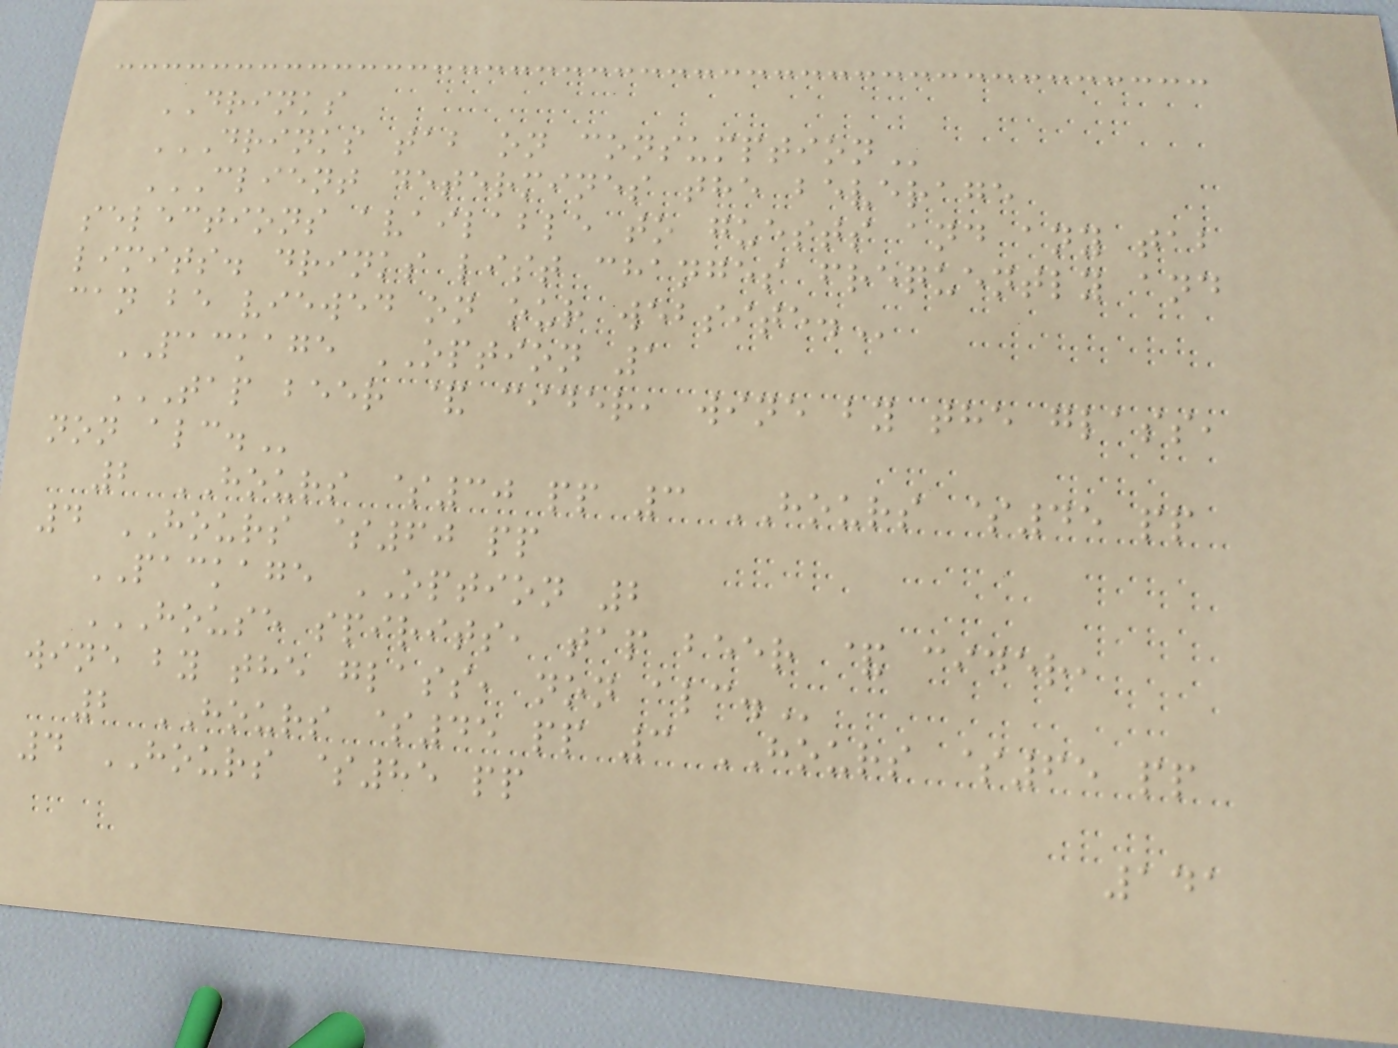DRINKS
DRINKS TAB ON CONSUMPTION
CLIENT DETERMINES THE BEVERAGE
SELECTIONS AVAILABLE TO GUESTS AND ANY TAB
LIMITS. DRINKS LIST CHANGES FREQUENTLY AND
CAN BE VIEWED ON OUR WEBSITE.
PACKAGE OPTION 1
TAP BEER & CIDER, WINE BY THE GLASS,
NON ALC.
2 HOURS $30 pp 3 HOURS $45 pp
4 HOURS $60 pp
PACKAGE OPTION 2
HOUSE SPIRITS, TAP BEER & CIDER,
WINE BY THE GLASS, NON ALC.
2 HOURS $45 pp 3 HOURS $65 pp
4 HOURS $85 pp
141
